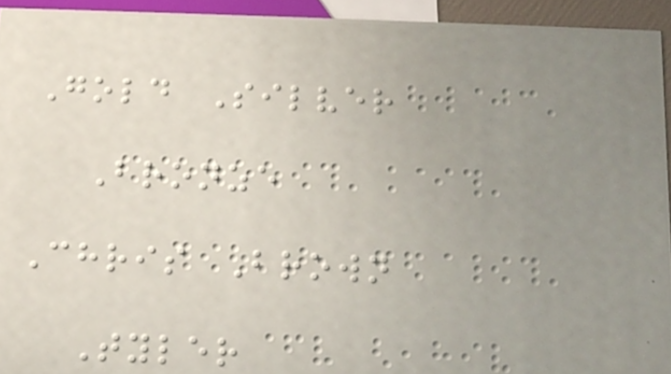Gold Silver
Bronze
Chris Brown
Tyler
